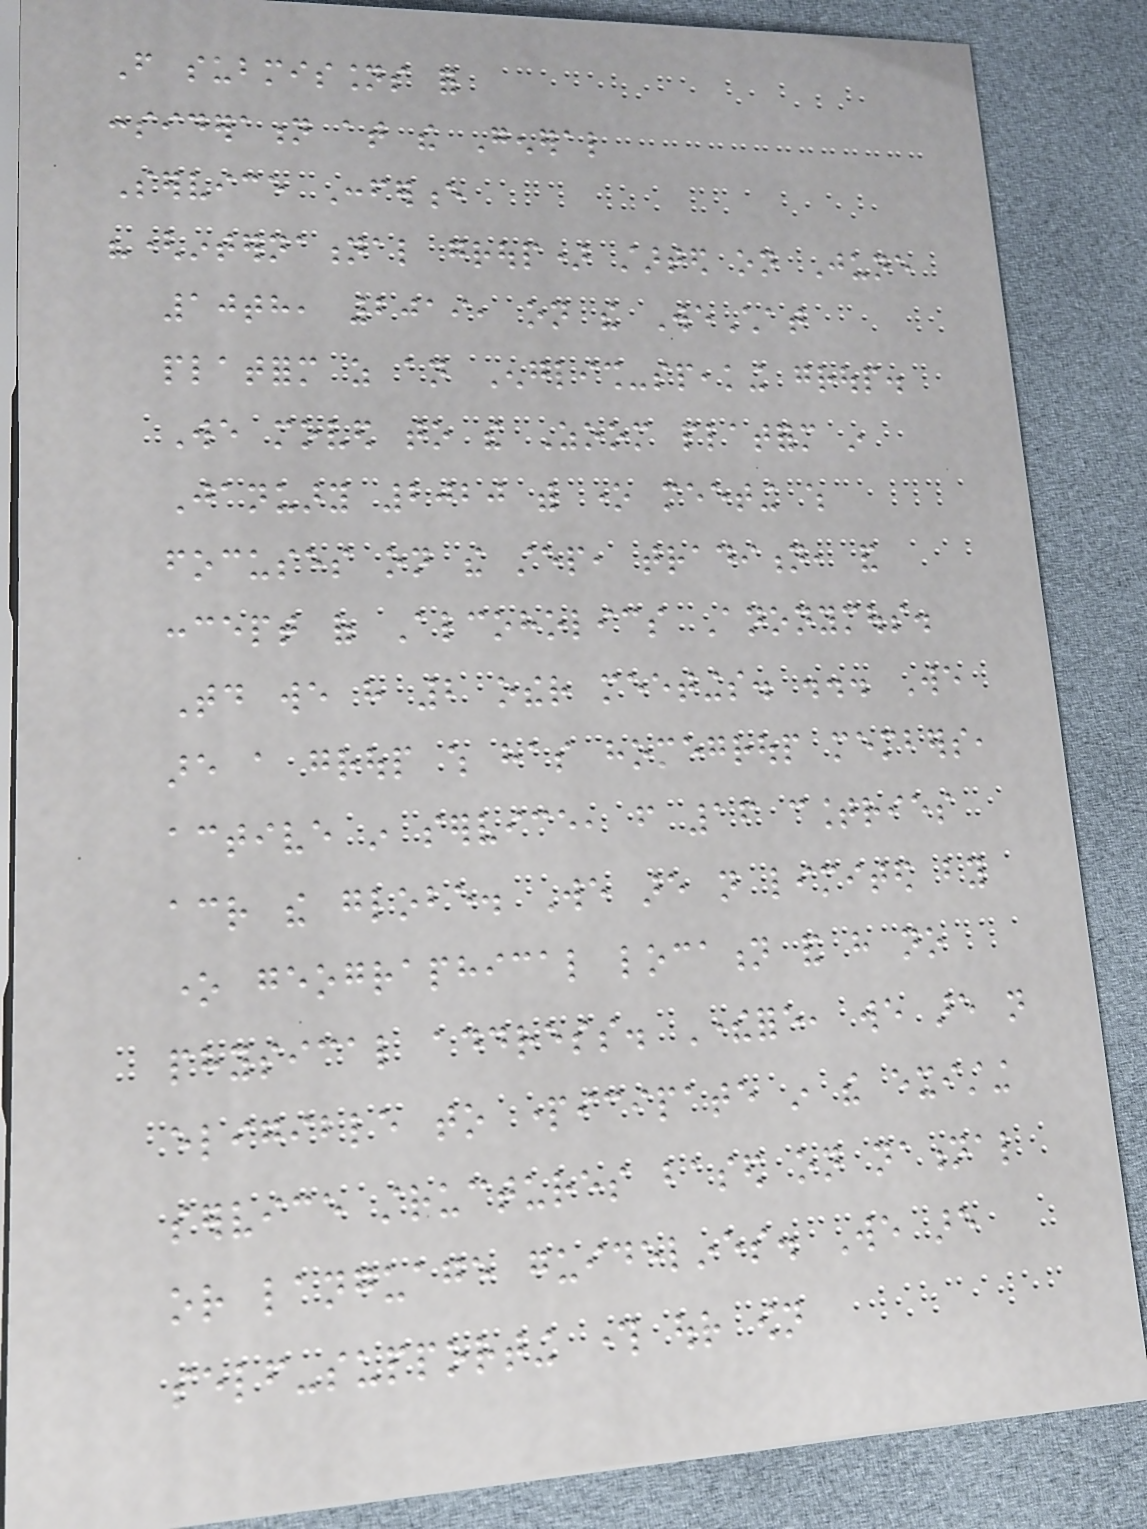From submissions for
consideration at the General
Service Conference
"(international group) started on June
10th, 2019, on the WeChat
platform as an English-speaking group.
We moved to the Zoom platform in
January 2020 with one meeting which
focuses on the step, tradition, and
concept of Alcoholics Anonymous.
Today we have 2 other meetings. ... We
are a group which has homegroup members,
active in service, from 16 countries
across the globe. We are not limited by
one geographical location and have no
physical address. Therefore, we are not
eligible to participate in the existing
service structures based on national
or language guidelines. We are
self-supporting through our own
